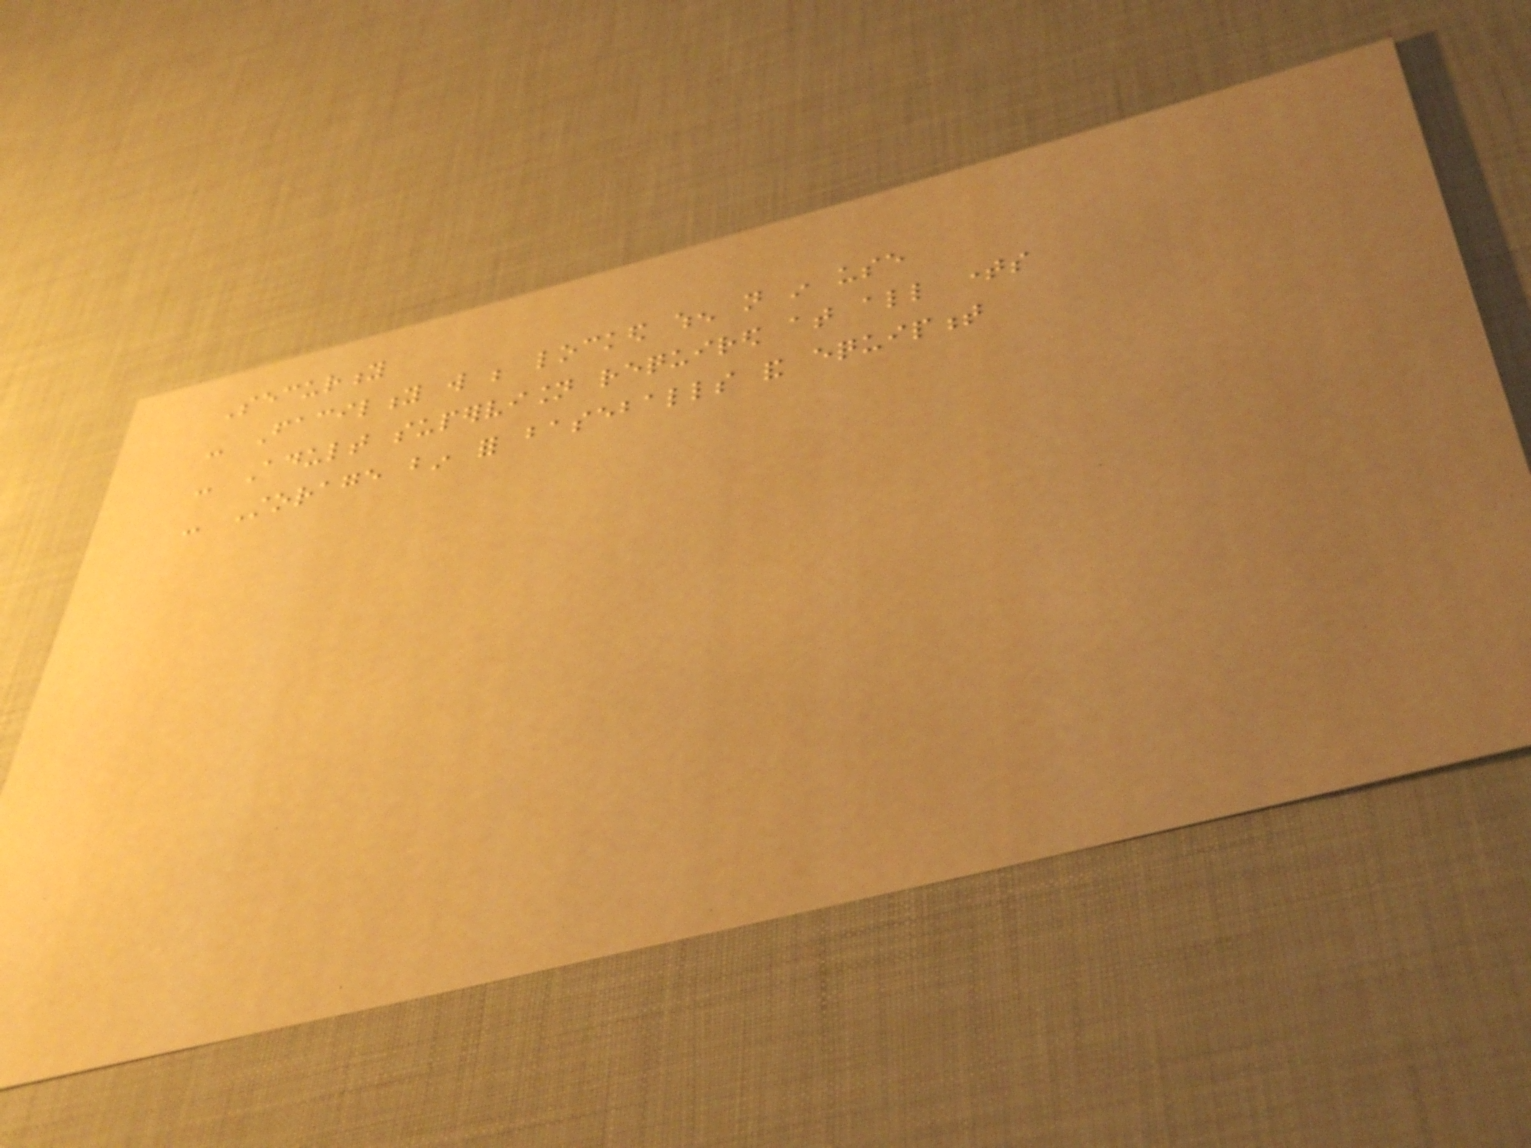Security
- Facility will be locked when not in use
- Adult supervision required at all times
- Storage bin for baseballs and equipment
